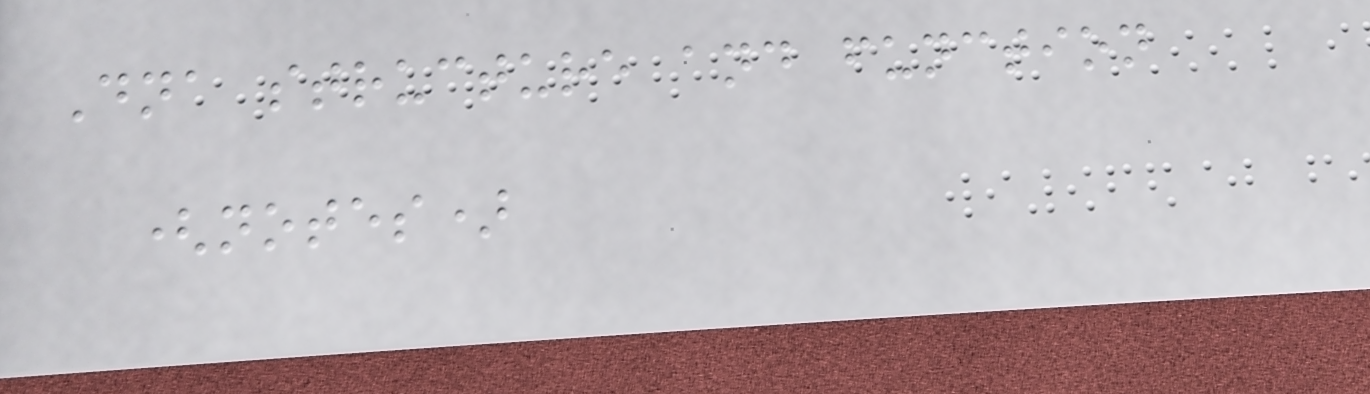Dna structure and function
(notes)
